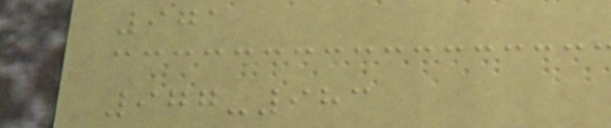971
977-983
